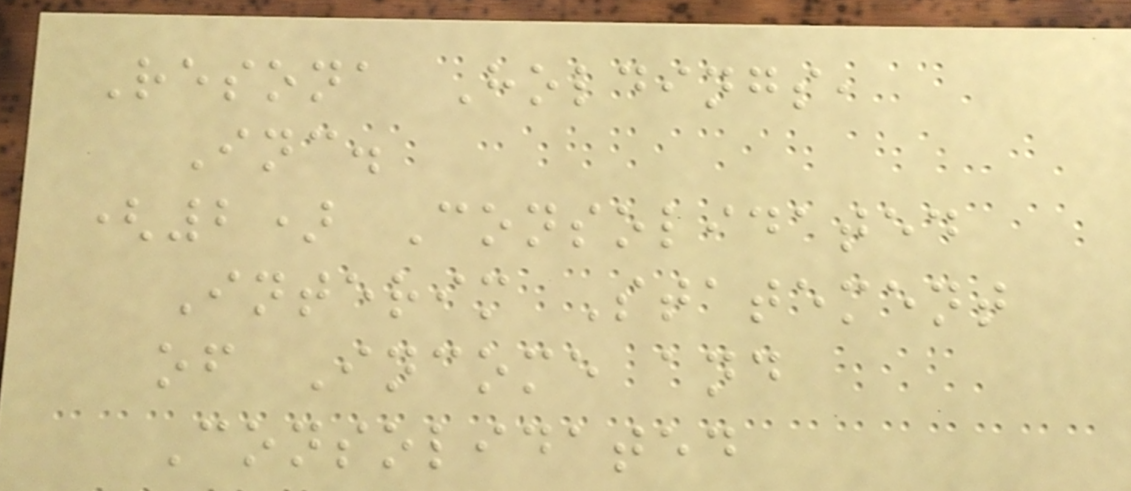Resona Holdings,
Inc.
(2) Consolidated
Interim Statement
of Income and
Consolidated
